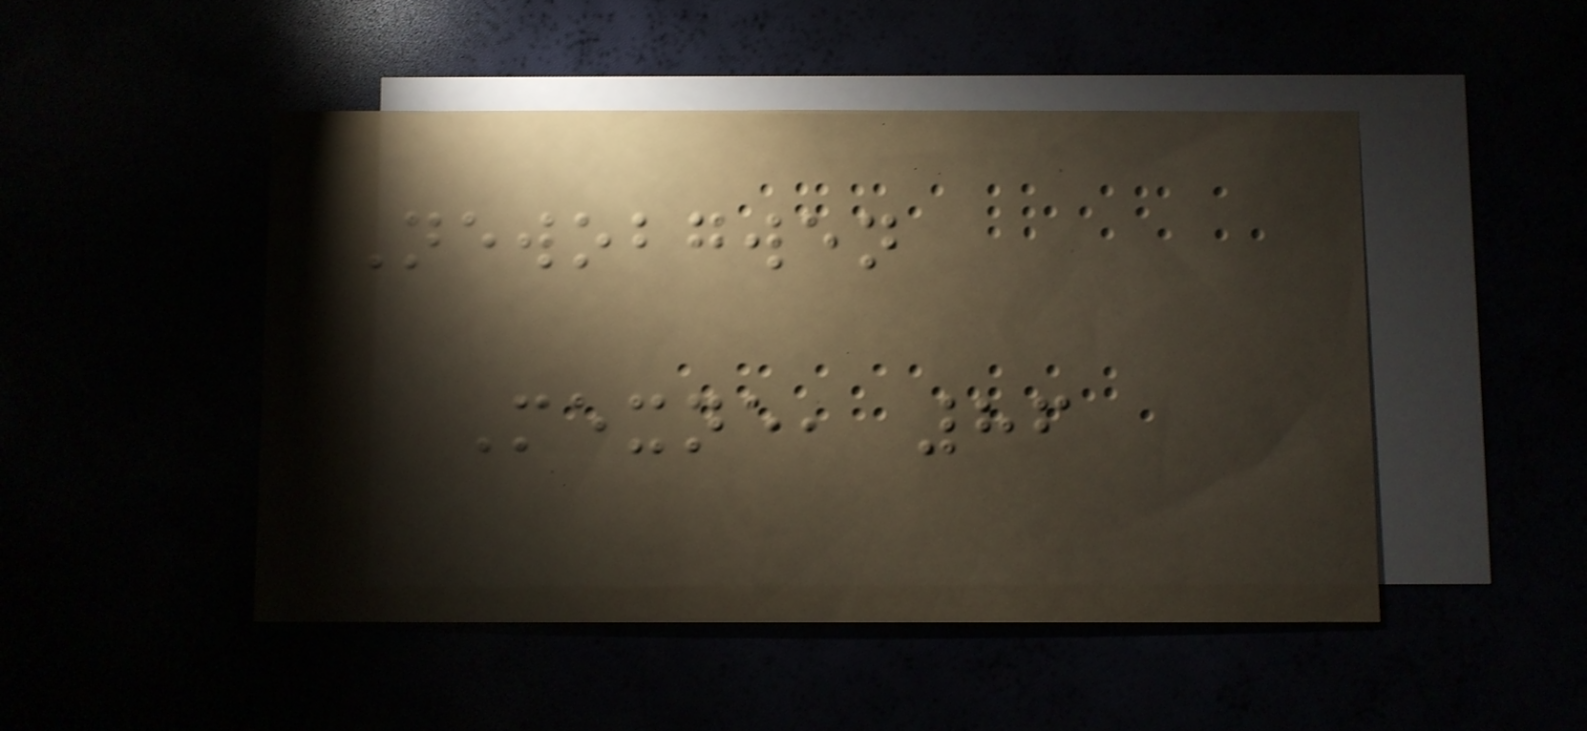Newobgwen
Mexne, 86
